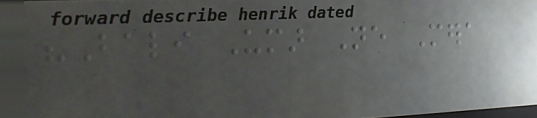"Bali Umar Ne Mera
